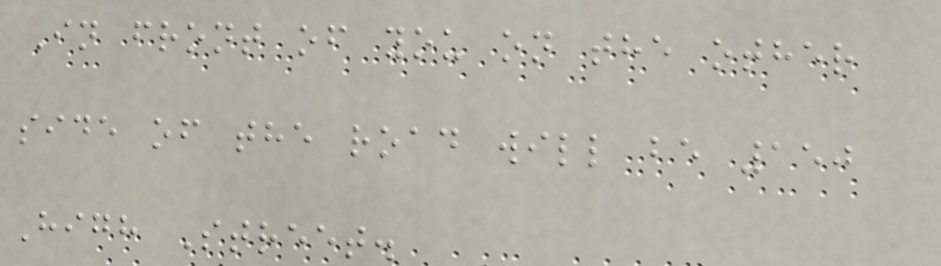In front of you on the other
side of the road will be 150
High Street.
